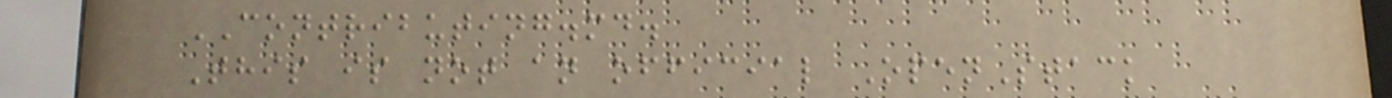CONTRIBUTING.md.
This is not an official OpenStack
